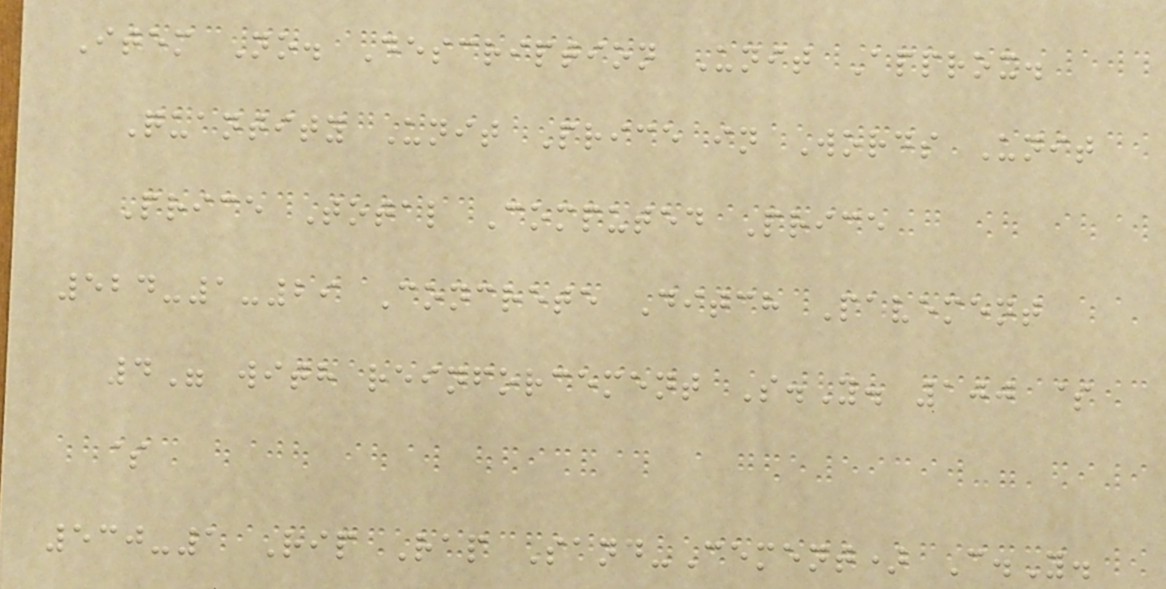Item No. Description Unit Approx.
Quantity Unit Price in Words Unit
Price Total Computed Price
524-1-29 Concrete Ditch Pavement
4" with reinforcement S.Y. 100 $
$
530-1 Rip Rap Sand-Cement) C.Y.
